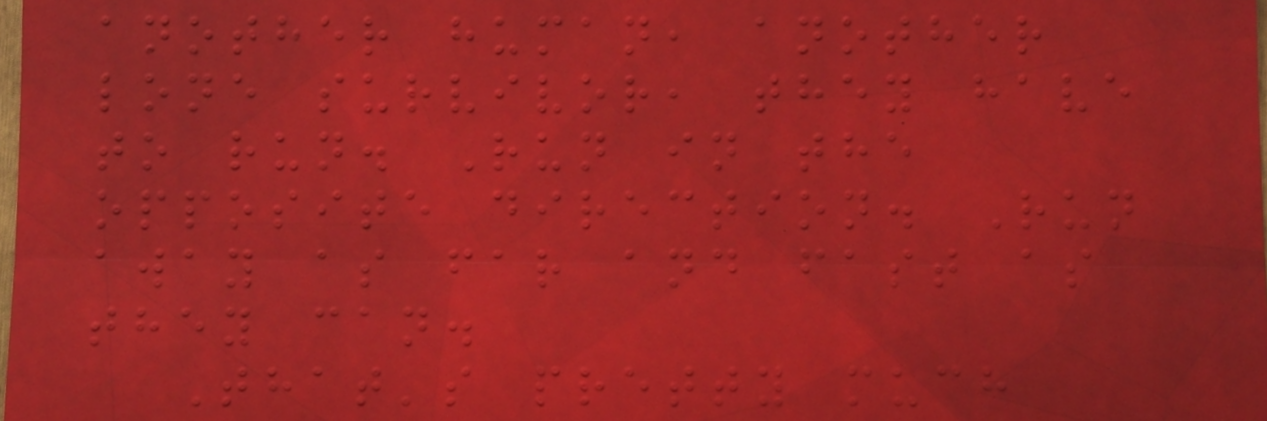another human, another
lone survivor, they have
to run. Run in the
opposite direction. Run
away as far and fast as
they can.
That's pretty much
